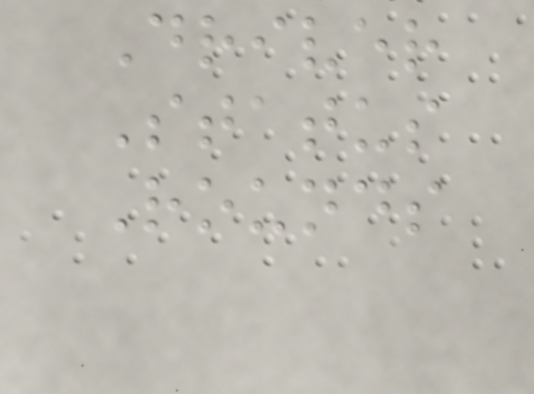Driver
Status
Rounds
